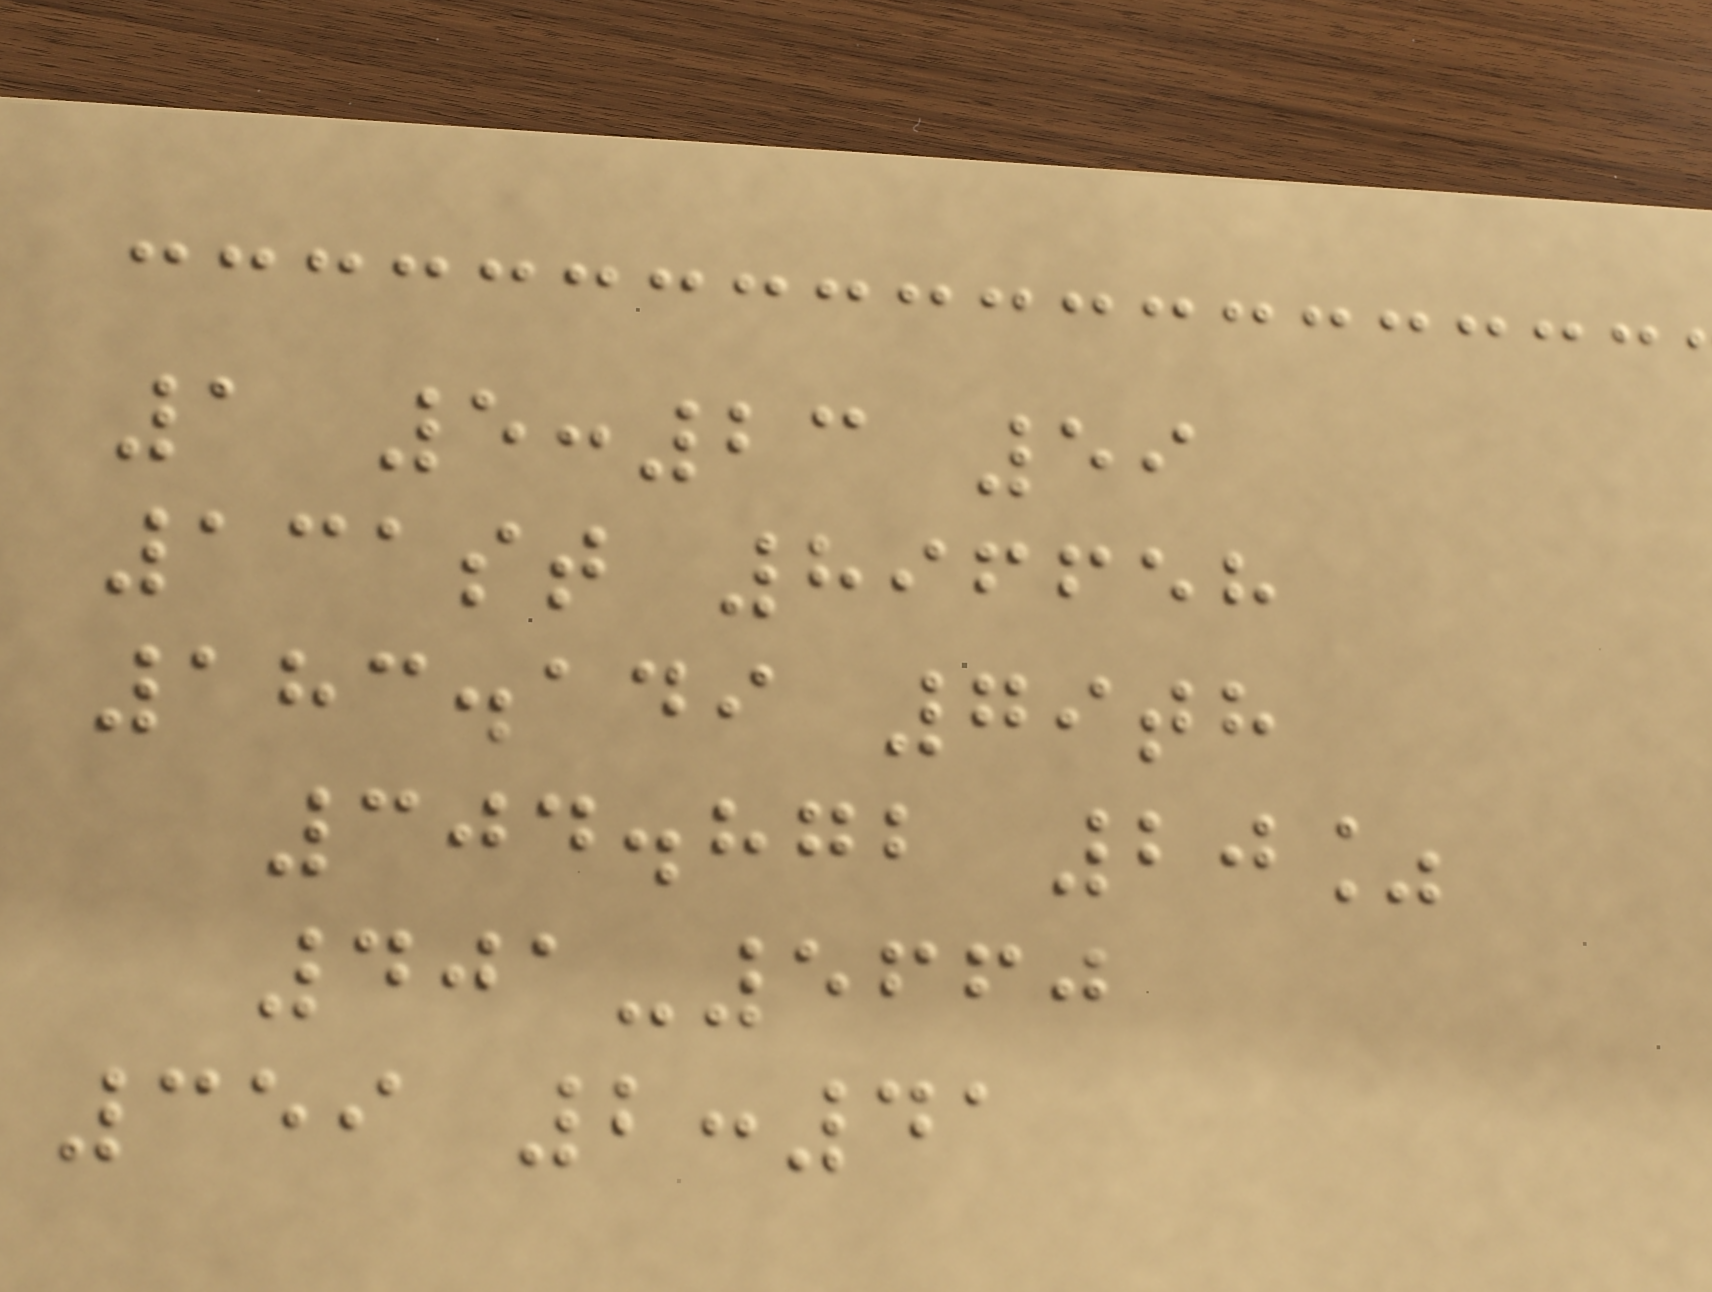1 5:23 59
131st 896658
183.149 79th
304.872 20%
401-5660
359 2:41
